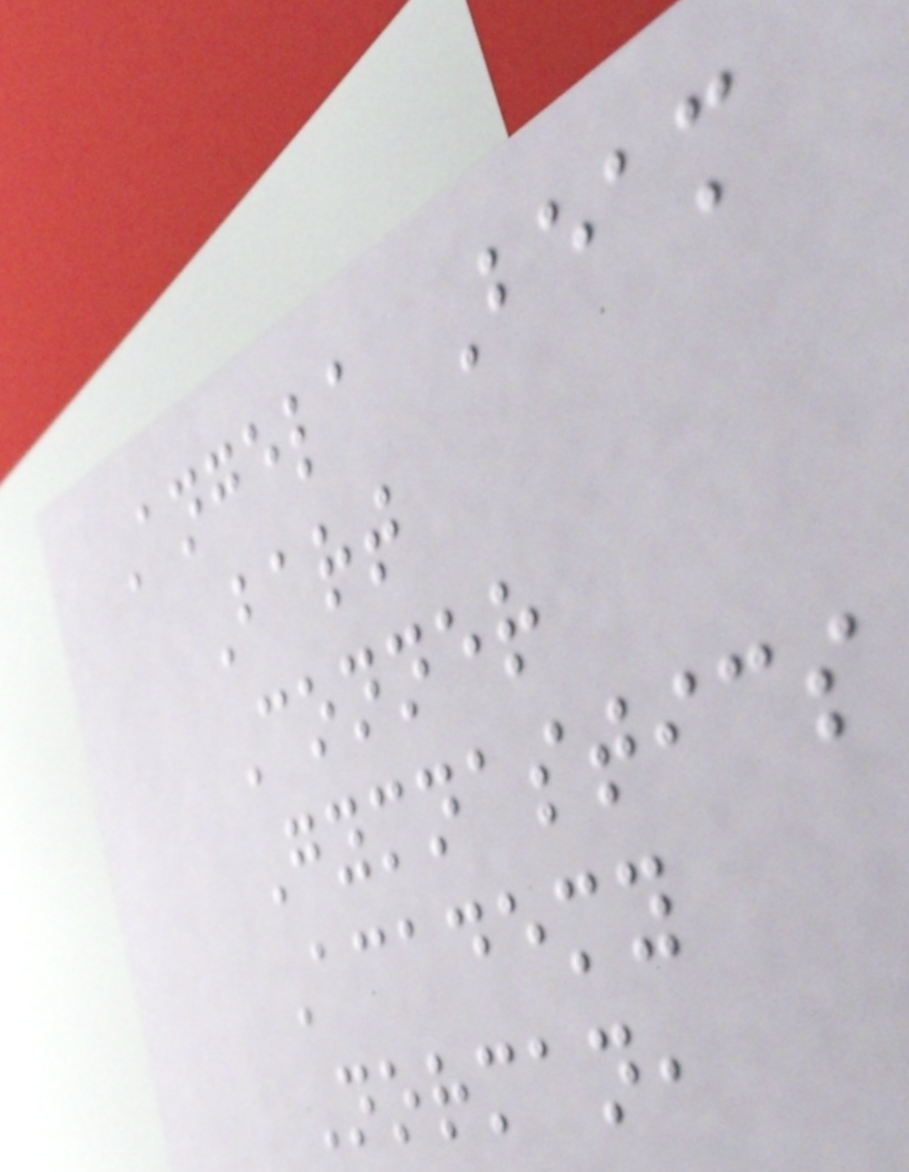Angela Beam
Bart
Conner
Gymnastics
Academy
Norman,
